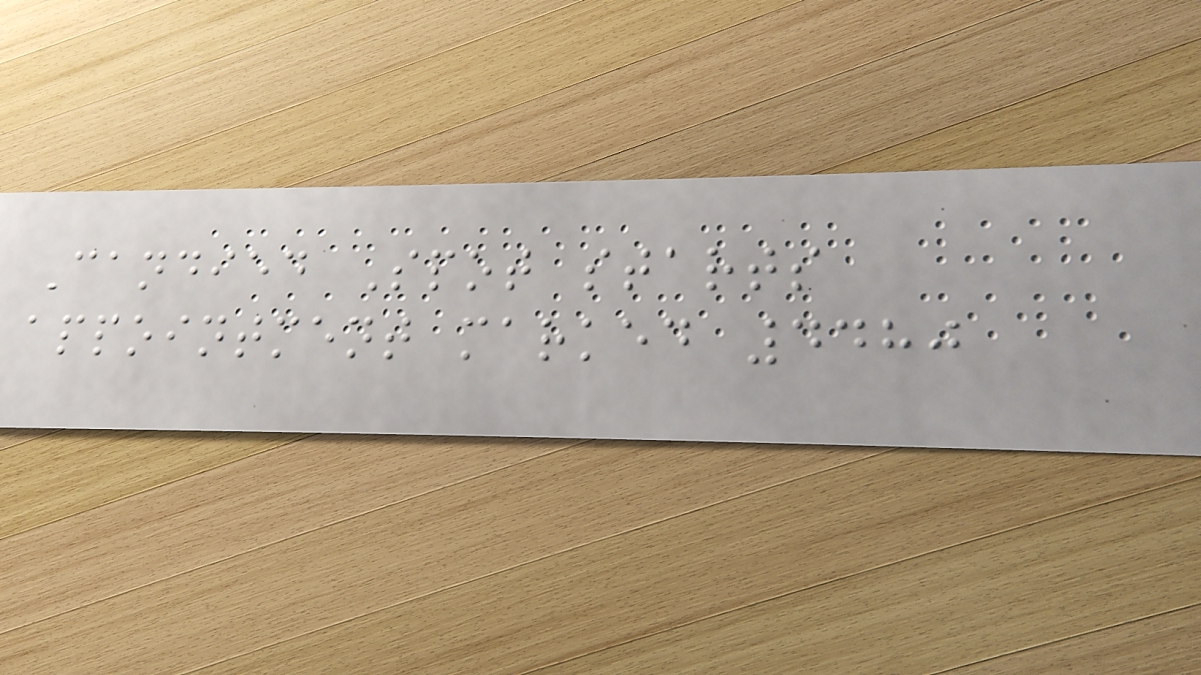Candied Spot starts
appointment marked 4480
